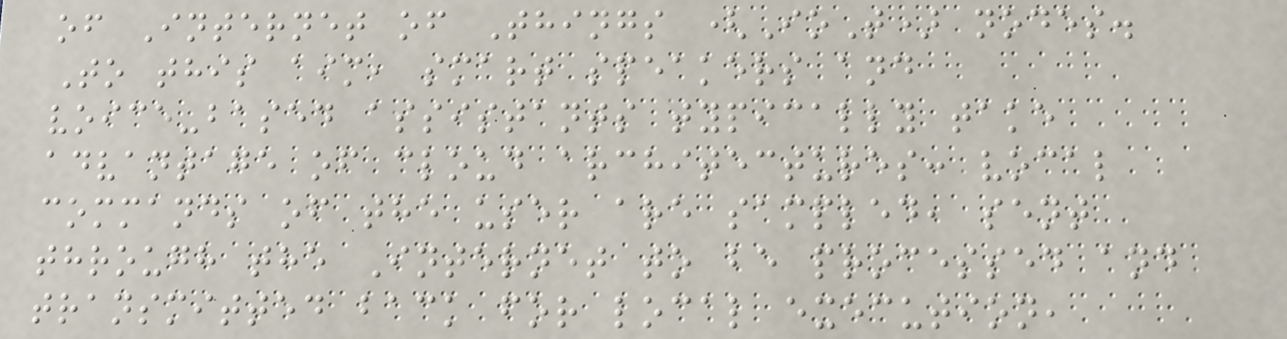of Internet of Things (IoT) nodes.
To this aim, smart speakers and
voice-based assistants typically take
advantage of cloud architectures: vocal
commands of the user are sampled, sent
through the Internet to be processed and
transmitted back for local execution,
